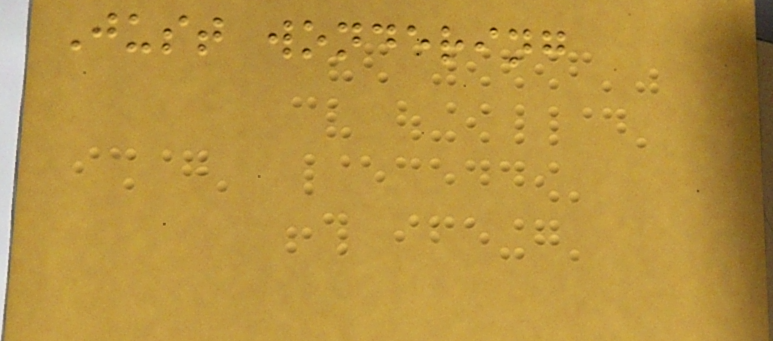Just wondering
